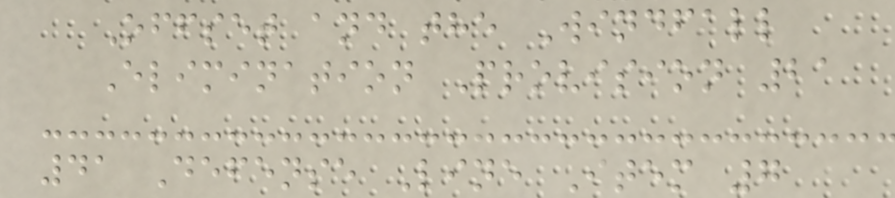Offset and the Windfall
Elimination Provision 21
41 Defense Line Item 7
